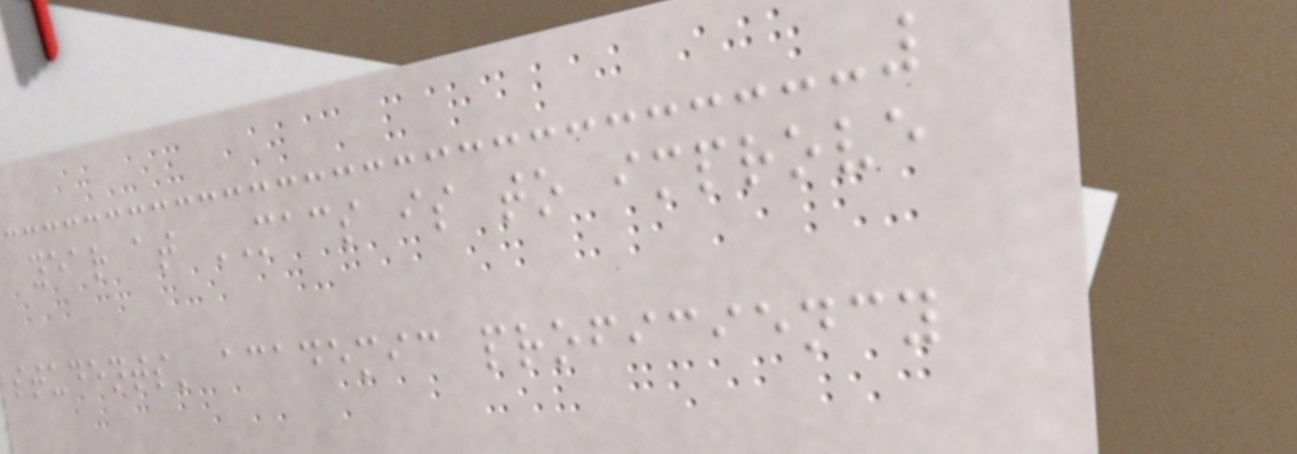year at MACS is to improve
students' academic proficiency
